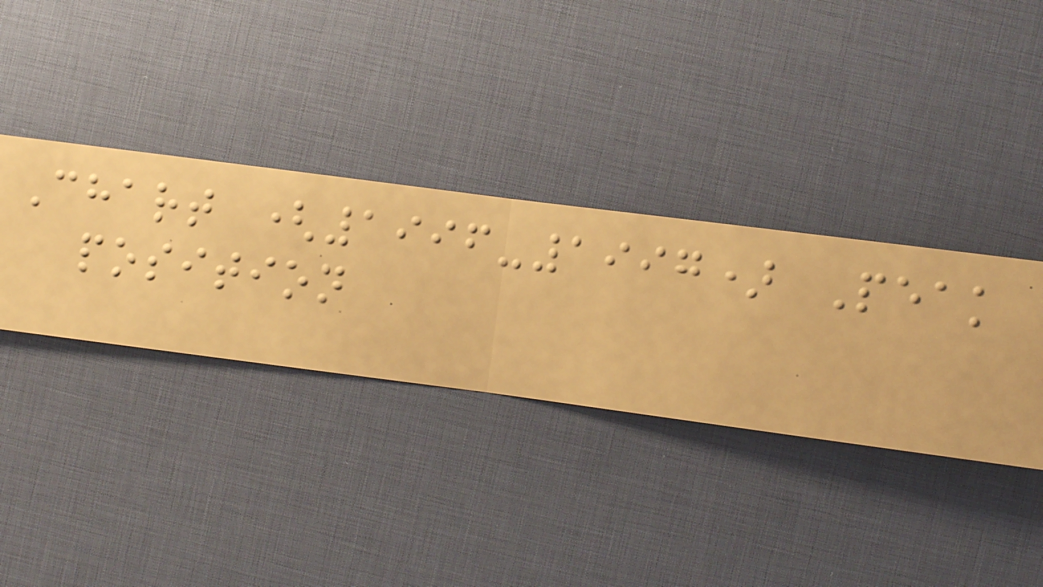Chart (1996-1997) Peak
position
